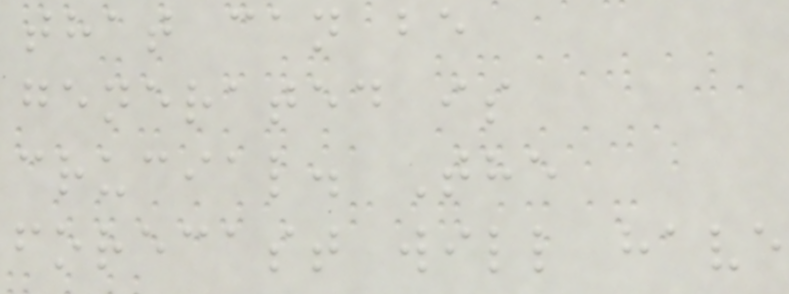that can be
generated is
crucial. The
forecast will have
